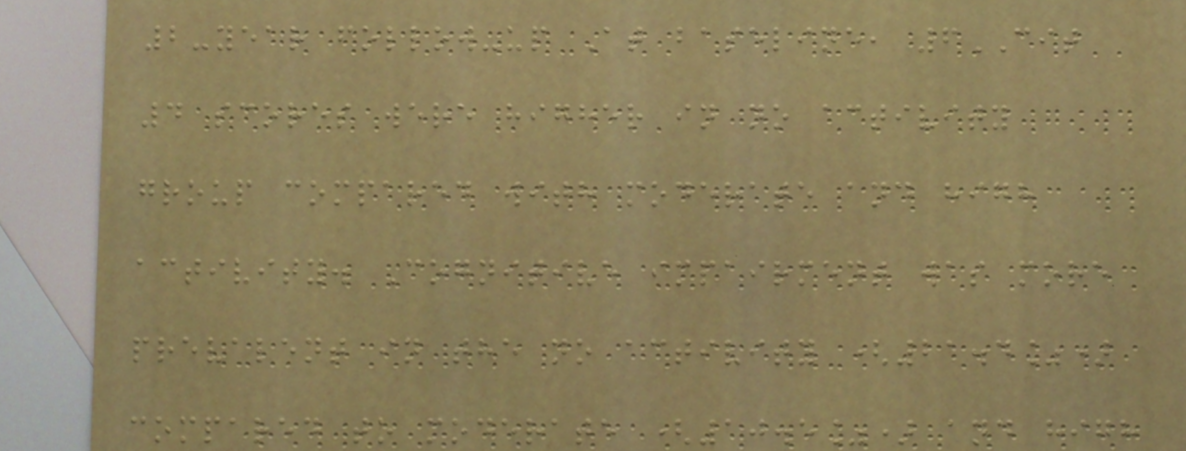2-year follow-up At baseline, 6CIT
4 scores were higher in no activity
group compared with moderate and high
activity. Cognitive impairment was more
prevalent in the no activity (21.4%)
compared to moderate (10.5%) and high
